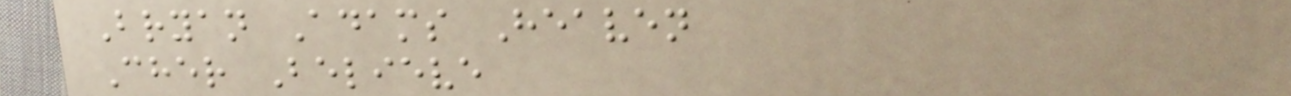Bryan Adams Heaven
Cher Believe
